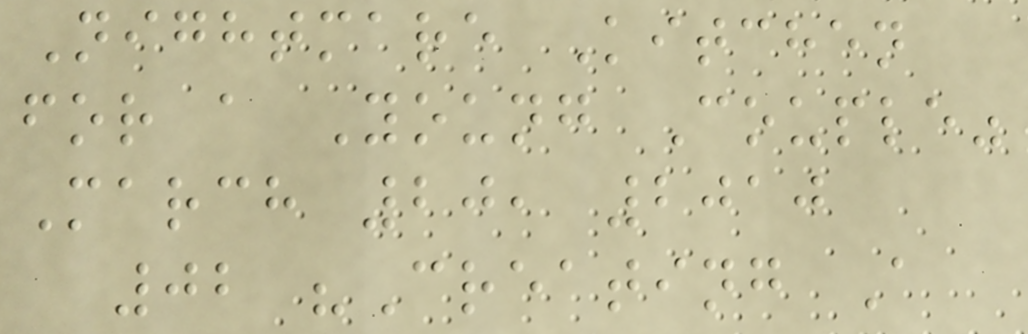Nightmare Kitchen
for a Young Couple"
March 20, 2010
02 "Creating A
